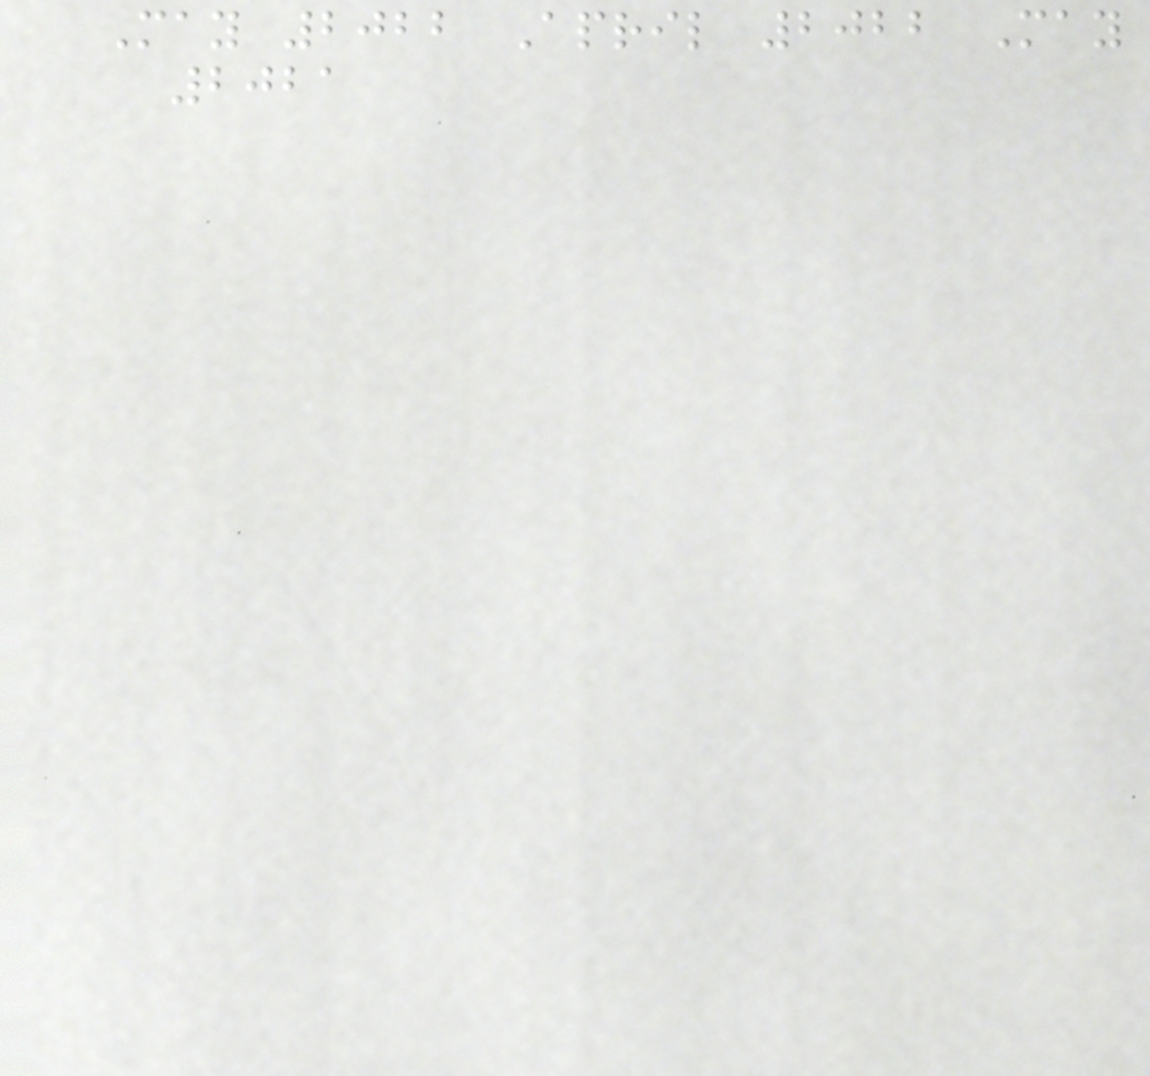May 2022 April 2022 May
2021
